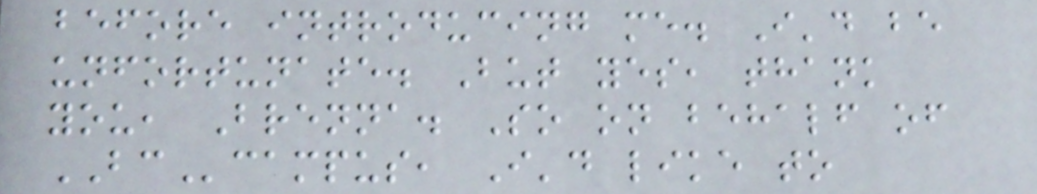before introducing me. I'd be
unfortunate. But yes, thank
you, Brenna. So on behalf of
BCcampus, I'd like to
